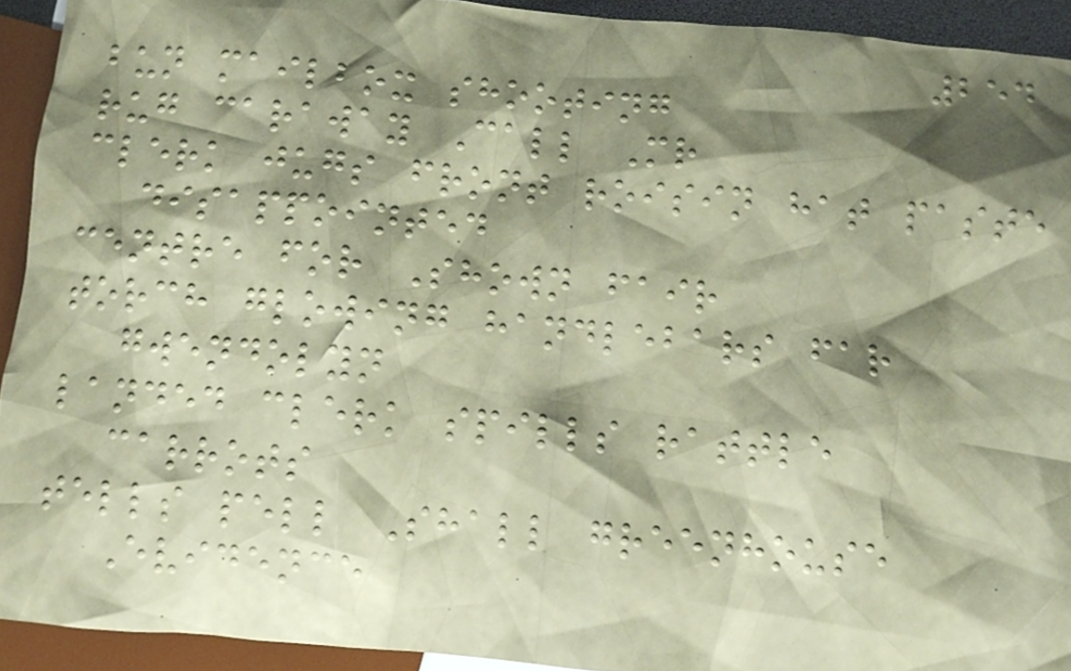254
bun mailbox shooting
rug caraway Call Mr
clerk jugs front roisin hat paste
disappointed
centre for Shown fair
torch glowing handlebars far
gwendolyn
landed clerk spills rattle
carrots
tells pell Shall greenhouse
Evidence
